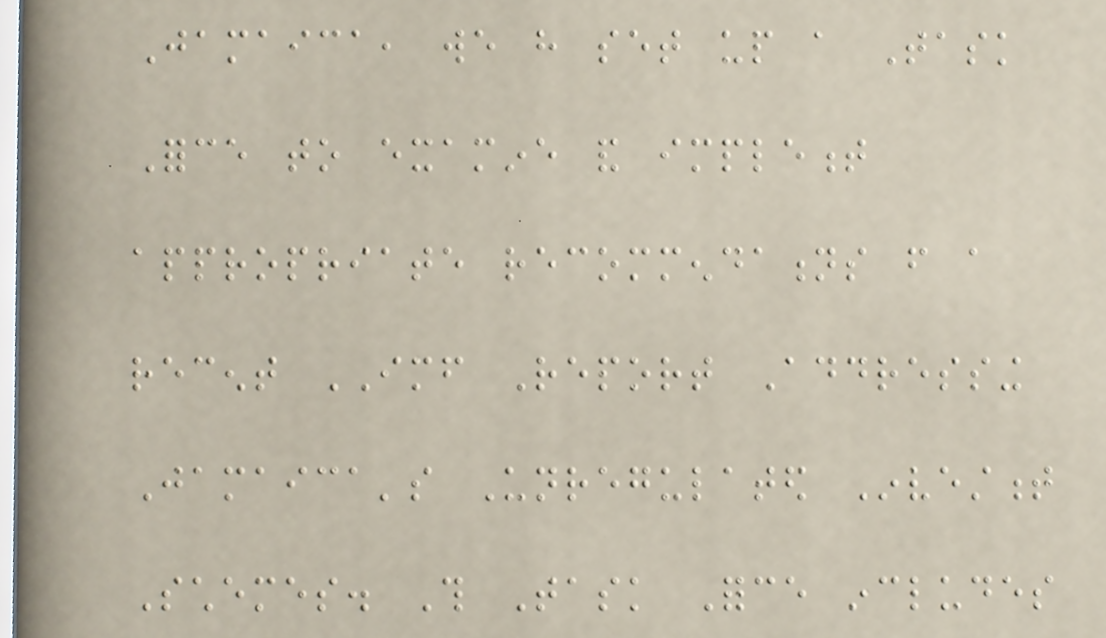Jamaica, we have set up a Task
Force to examine and implement
appropriate recommendations from a
recent IMF Report Addressing
Jamaica's Unregulated Investment
Schemes. This Task Force includes
